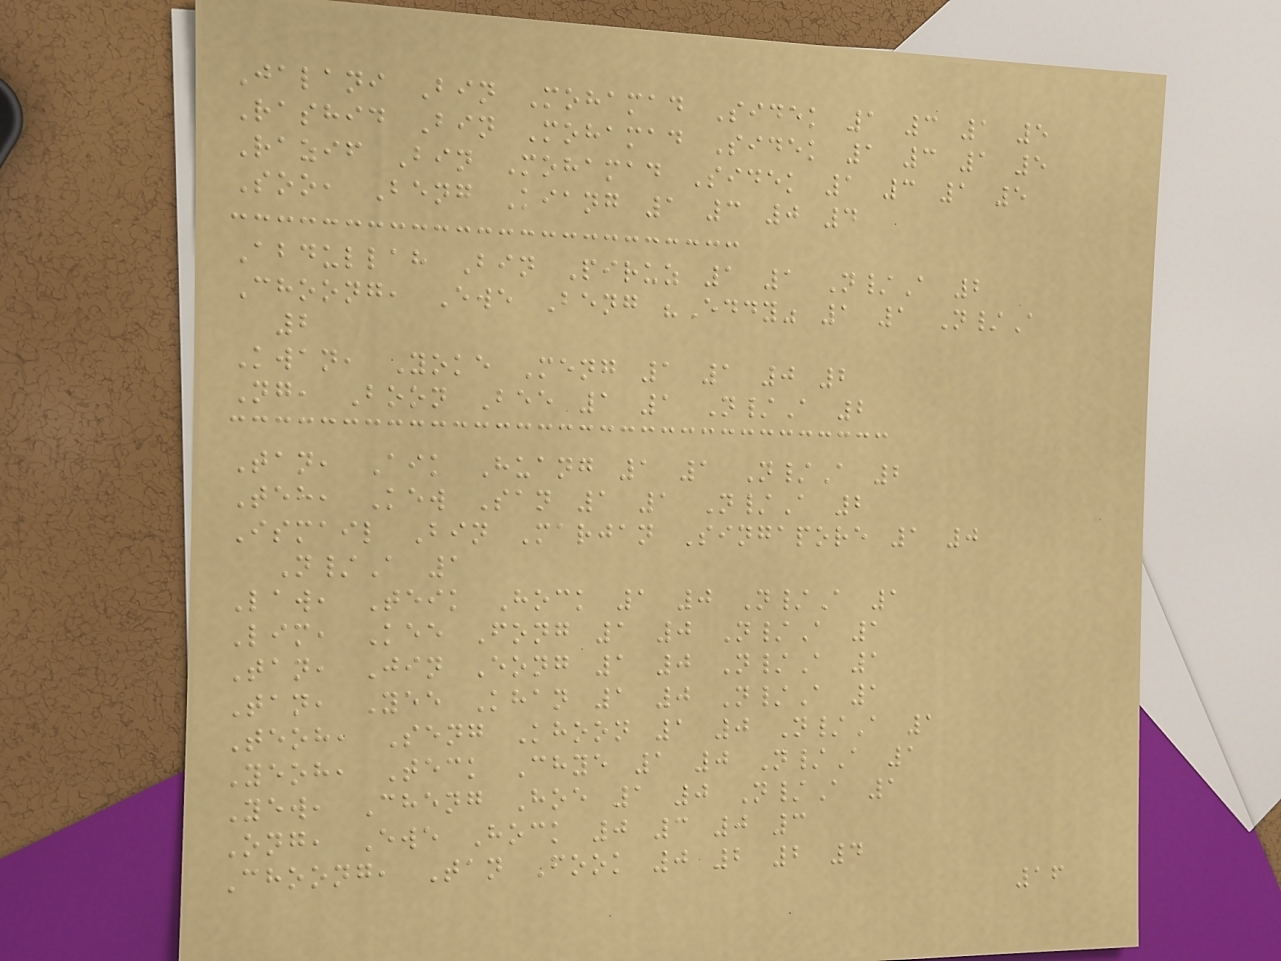Jalani Bin Mohamad Sidek 1 3 1 5
Rashid Bin Mohamad Sidek 1 3 1 5
Razif Bin Mohamad Sidek 1 3 1 5
Soo, Beng Kiang 1 3 0 4
Abdullah Bin Piruz 1 1 N/A 2
Choong, Ewe Beng "Eddy" 1 1 N/A
2
Kwan, Yoke Meng 1 1 0 2
Ng, Boon Bee 1 1 N/A 2
Tan, Aik Huang 1 1 N/A 2
Teh, Kew San 1 1 N/A 2
Ismail Bin Marjan Singapore 1 0
N/A 1
Law, Teik Hock 1 0 N/A 1
Lim, Kee Fong 1 0 N/A 1
Tan, Jin Eong 1 0 N/A 1
Tan, Yee Khan 1 0 N/A 1
Teoh, Seng Khoon 1 0 N/A 1
Yeoh, Teck Chye 1 0 N/A 1
Yew, Cheng Hoe 1 0 N/A 1
Ong, Ewe Hock 0 3 0 3
Choong, Tan Fook 0 2 2 4
16
